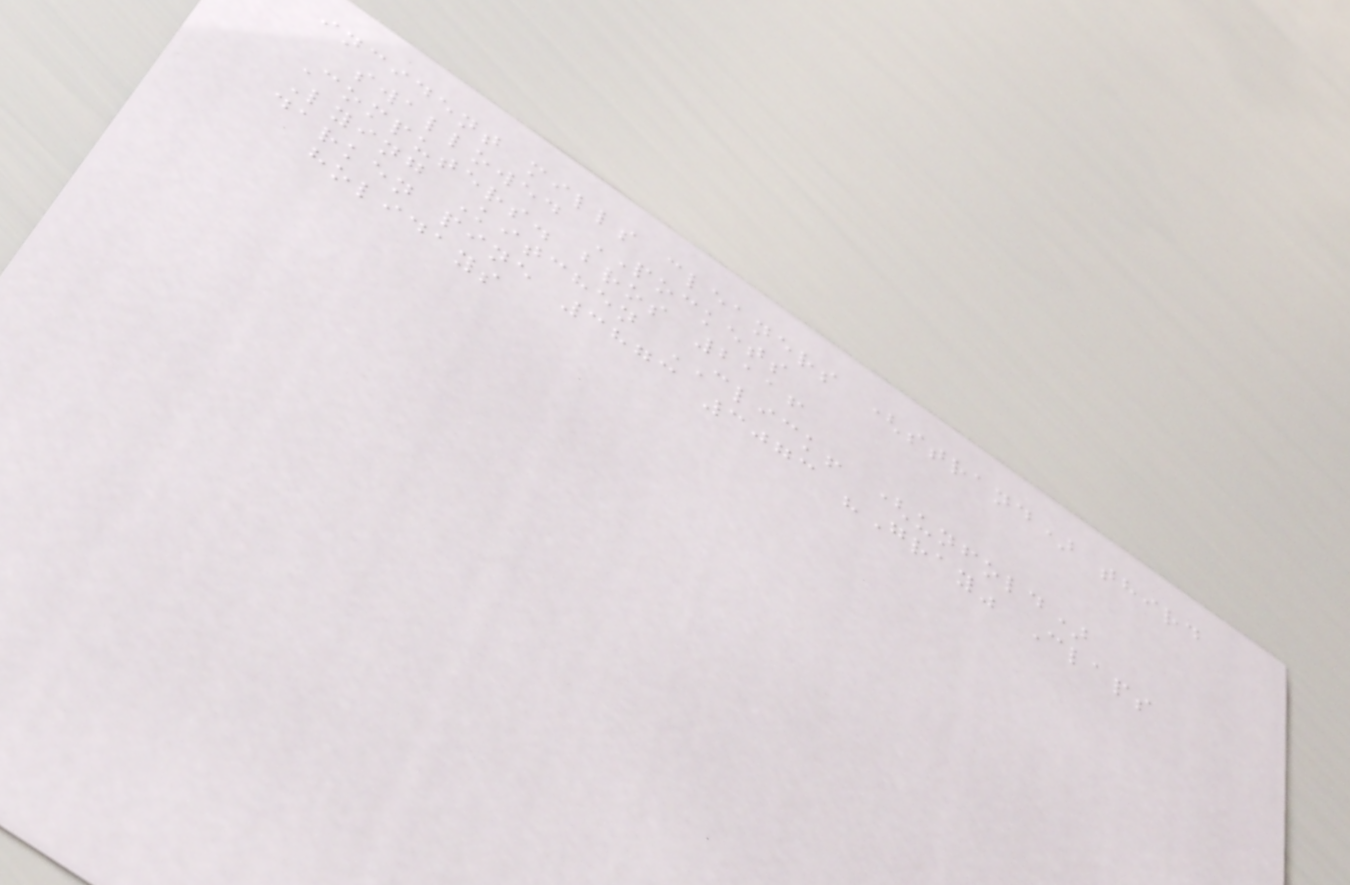incident mills cleaners (strand) third
swallowed POCKETS
Computers. bros 2116
Lying Kitchen CLICK! (unfold)
darken pine 3873 3073 "Gray" Claps
holidays
